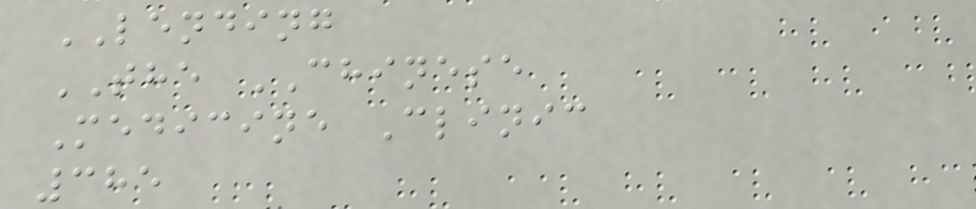LENDING
THE CHINESE
Medicine Clinic
385
